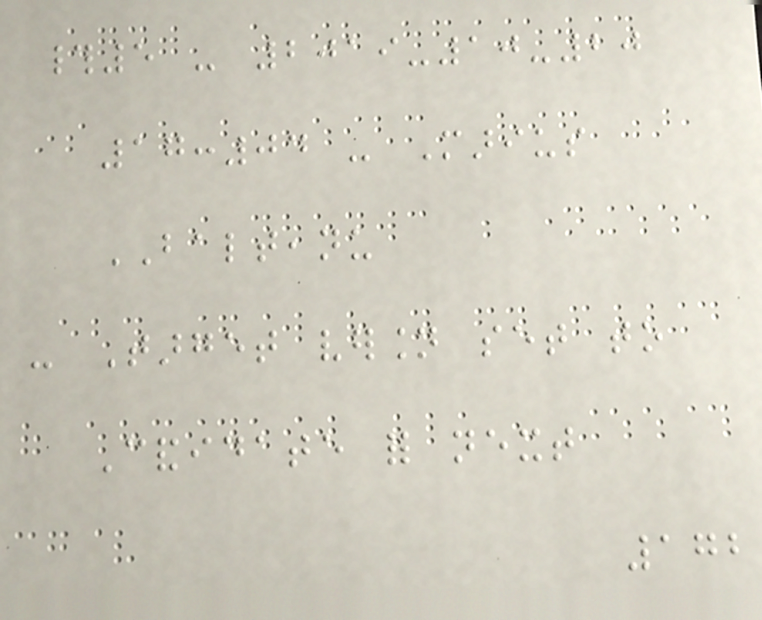#5 - 2019-10-20
17:04 - Marius
BALTEANU
- Target version set to
Candidate for next
172
